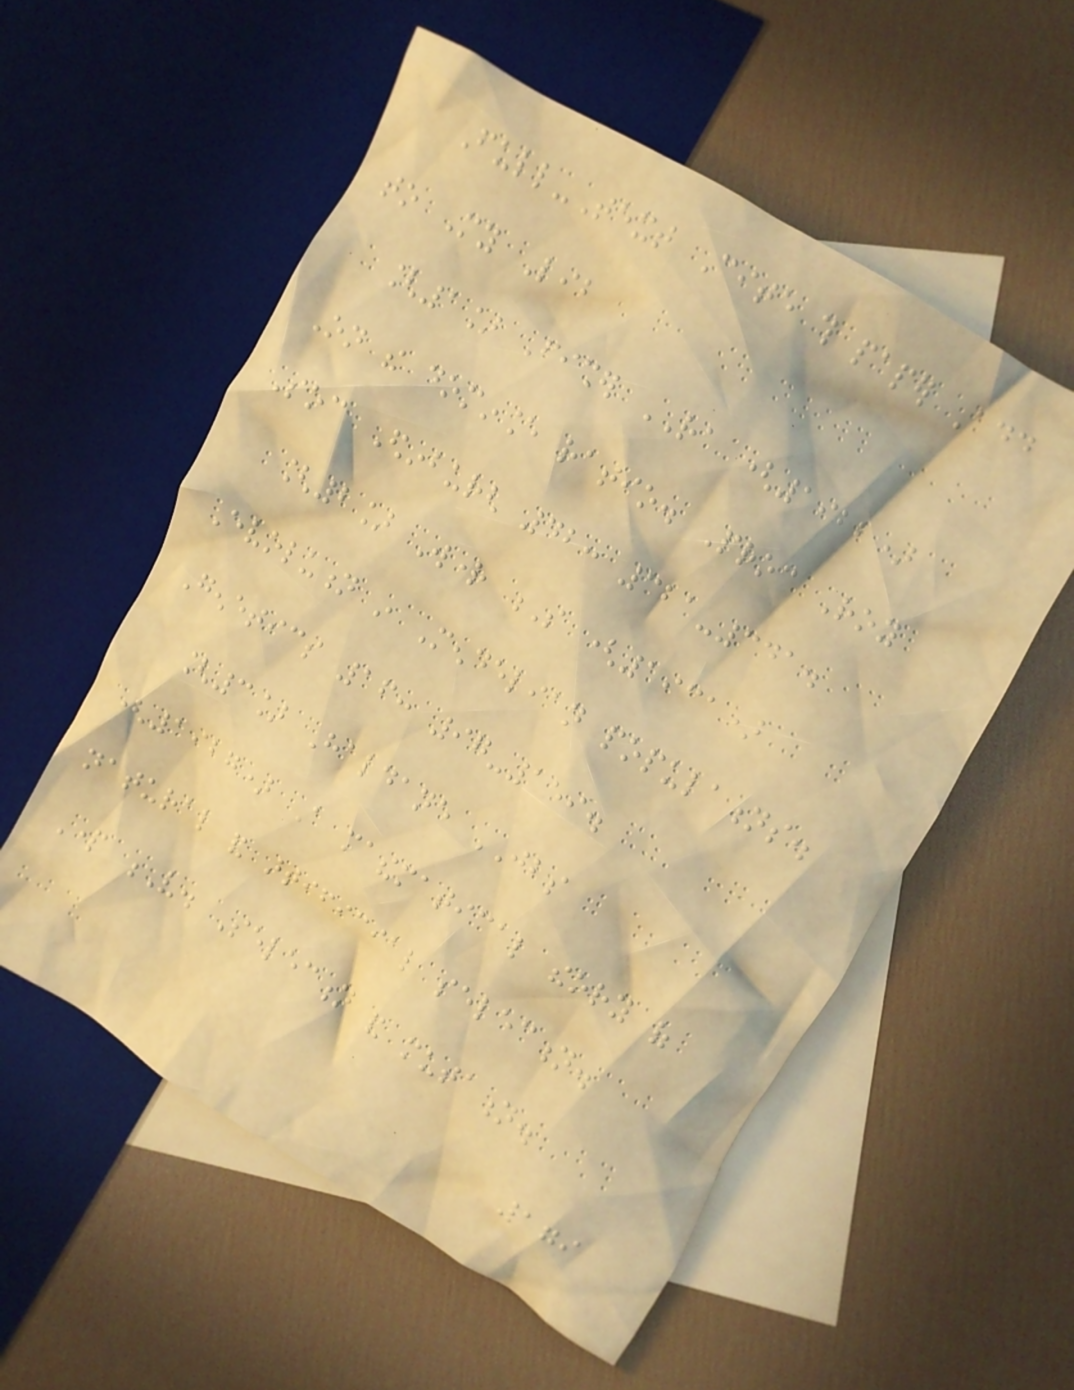Full-Text Cite this paper Add
to My Lib
[1] Fisher RA (1922)
On the dominance ratio. Proc Roy
Soc Edinburgh 42: 321-341.
[2] Wright S (1931)
Evolution in Mendelian populations.
Genetics 16: 97-159.
[3] Haldane JBS
(1927) A mathematical theory of
natural and artificial selection.
Part V. Selection and mutation.
179
